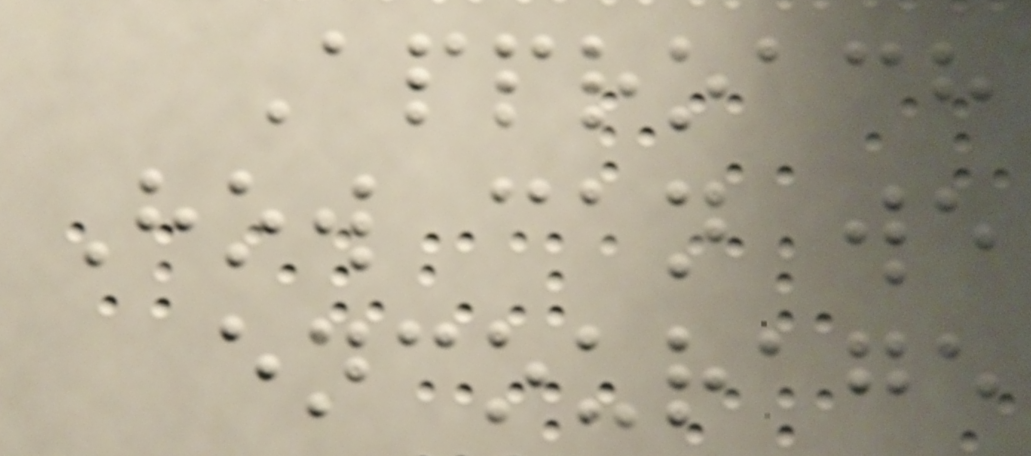Approach
How can we
encourage
